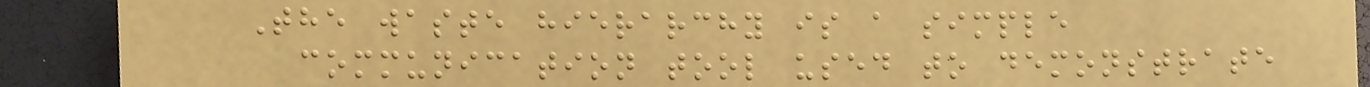The waste hierarchy is a simple
communication tool used to demonstrate
